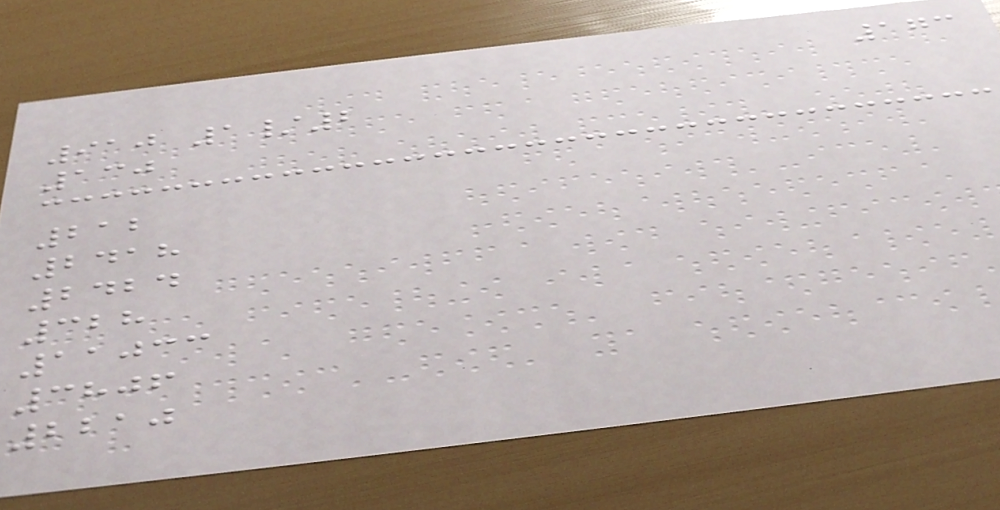173
910 1/2
130
212
2418
2424
328
11033
3806
2210
